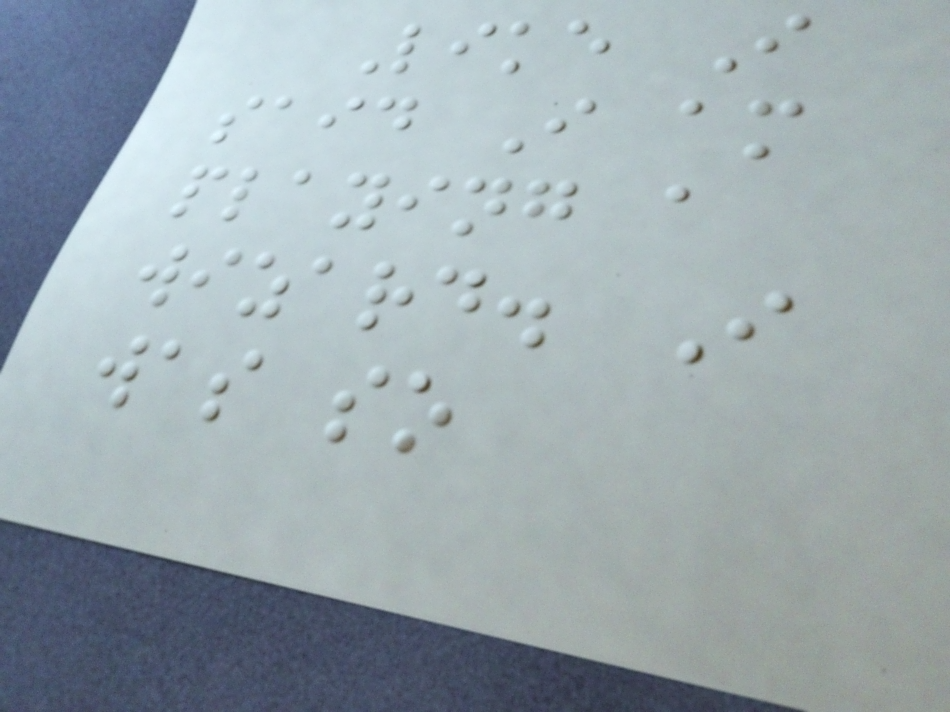Like I
said I am
playing a
wizard. I
was so
